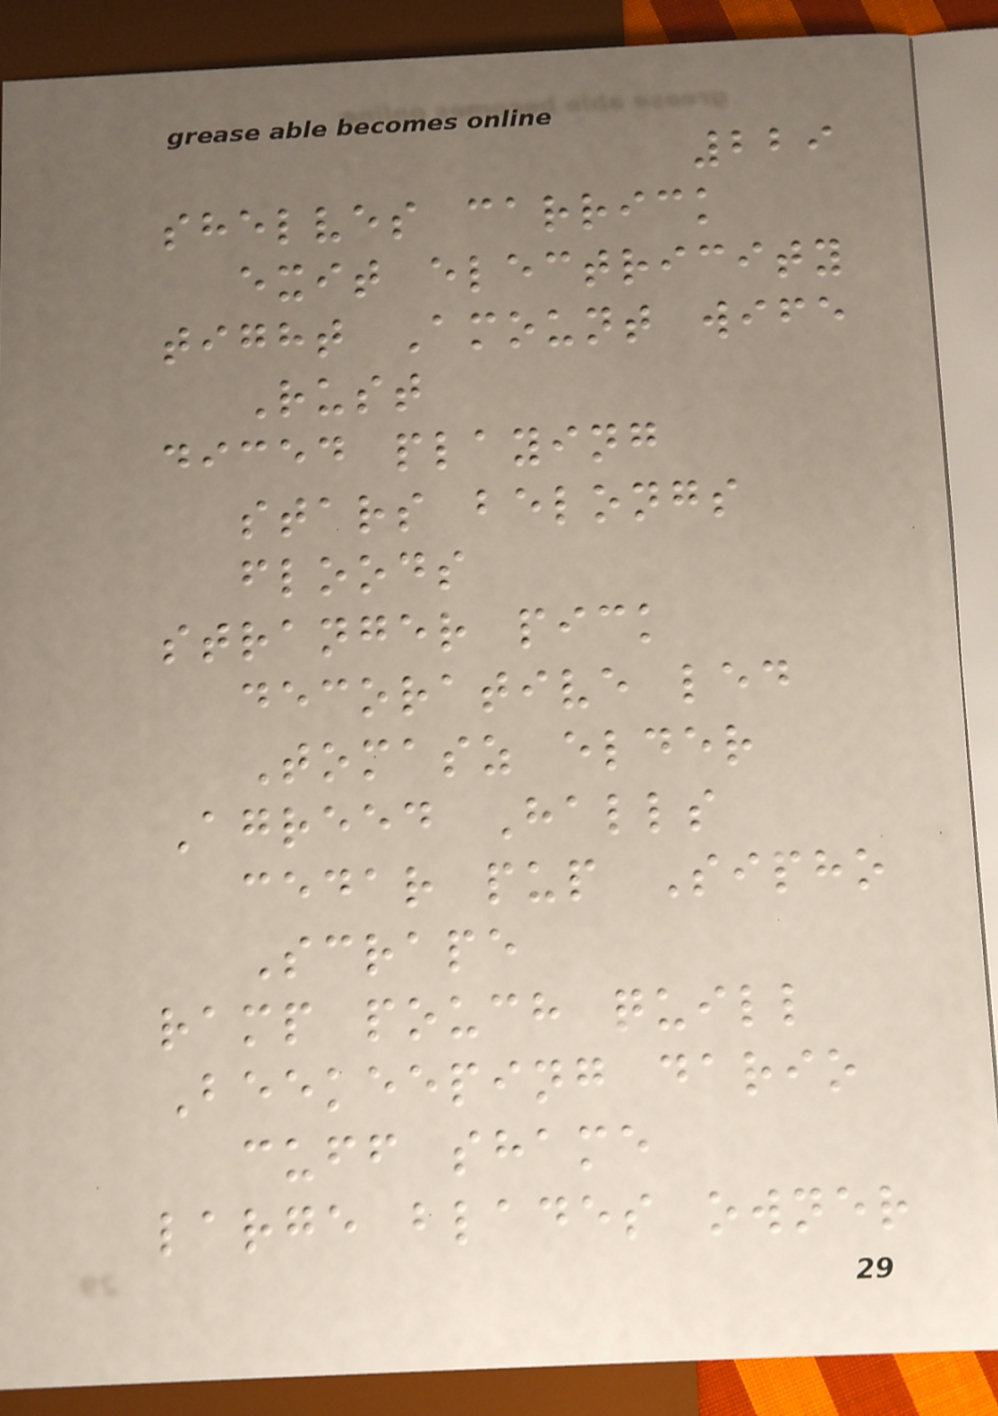229
shelves carrick
exit electricity
tight Amount wife
Rust
diced playing
stars belongs
floods
stranger pick
decorative led
Tomasz elder
Agreed Halls
cedar pup Sipho
Scrape
ramp pouch quill
Beekeeping dario
cuff shame
large blades owner
